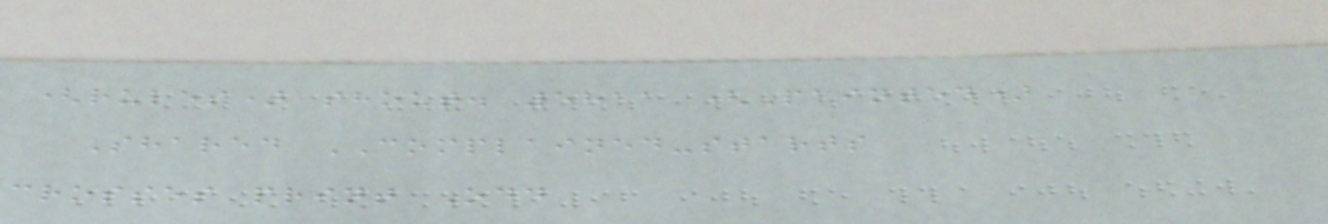(rules) shout. 5811 (Painted)
Shared COMPLAINED-starts
crosses print Odd
